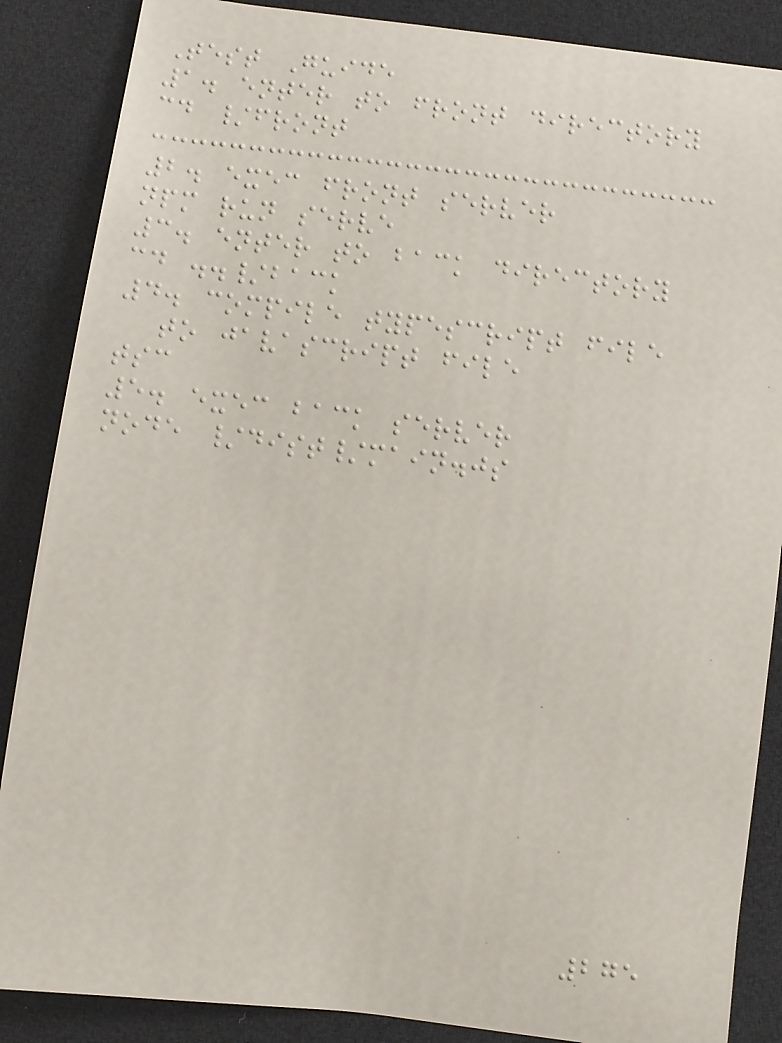Test Guide
1. enter to front directory
cd /front
2. exec front server
npm run serve
3. enter to back directory
cd ../back
4. compile typescript file
to javascript file
tsc
5. exec back server
node /dist/main.js
275
